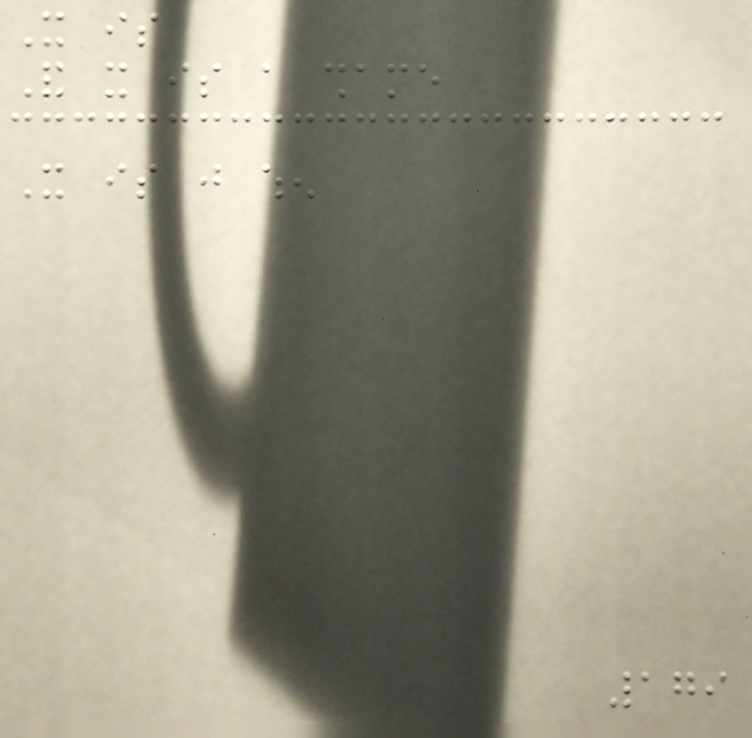It is
And it is a shame
It is just when
179
